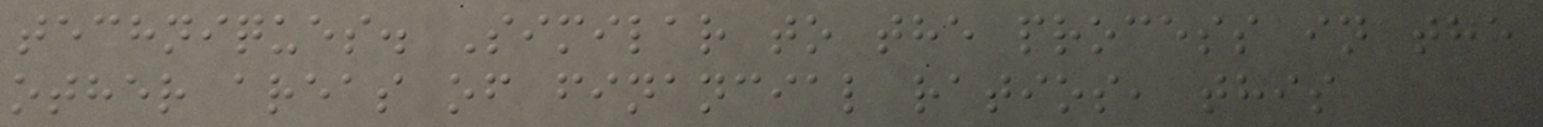techniques. Similar to the process in the
other areas of financial ratios, this
